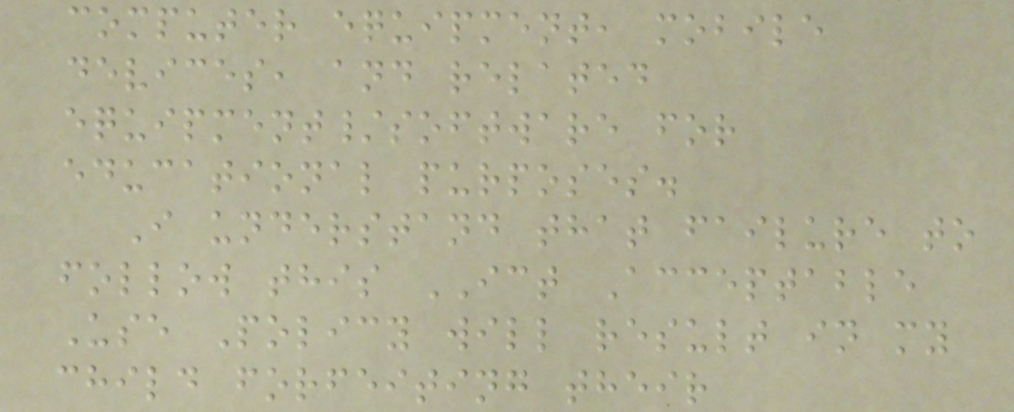computer equipment, mobile
devices, and related
equipment/software for
educational purposes.
I understand that failure to
follow this ICT Acceptable
Use Policy will result in my
child forfeiting their
